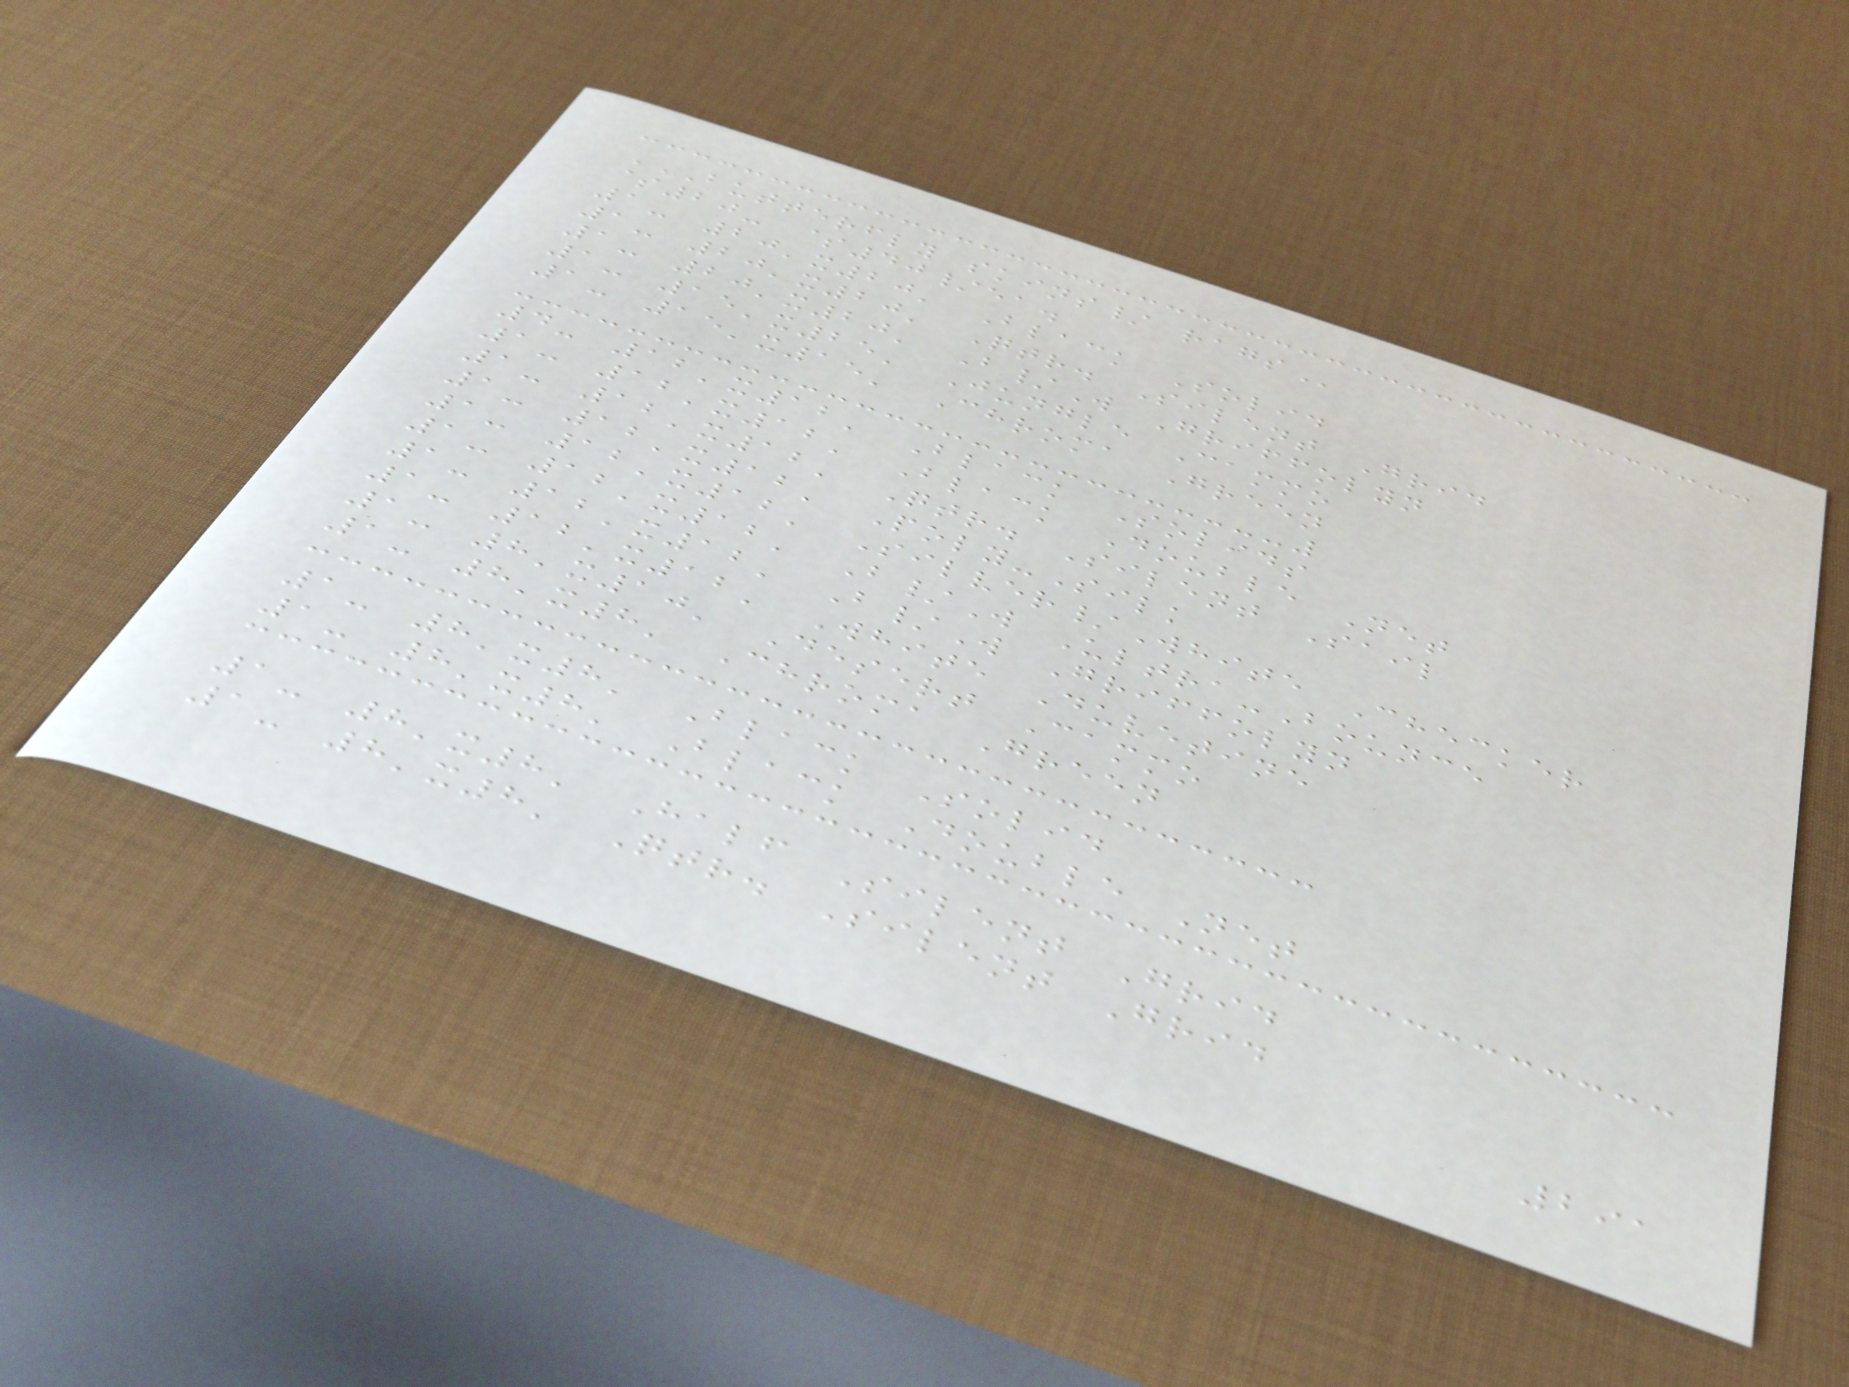BUTTERFLY SKINS/ RAGS
$20- $40/ea.
1- 20'x20' Black Solid
1- 20'x20' Qtr. Silent Grid
1- 20'x20' B/W Griffolyn
1- 15'x25' Jungle Cammo
1- 15'x15' Chroma Green
4- 12'x12' Black Solids
1- 12'x12' Black Double Net
1- 12'x12' Qtr. Silent Sail
1- 12'x12' Poly-Silk
1- 12'x12' Silver/White Checker
1- 12'x12' B/W Ultra-Bounce
1- 12'x12' B/W Griffolyn
1- 12'x12' White Duvetine
1- 8'x10' Desert Cammo
1- 8'x8' Chroma Green
1- 8'x8' Black Solid
1- 8'x8' Black Double Net
1- 8'x8' Half Silent Grid
1- 8'x8' Qtr. Silent Grid
291
